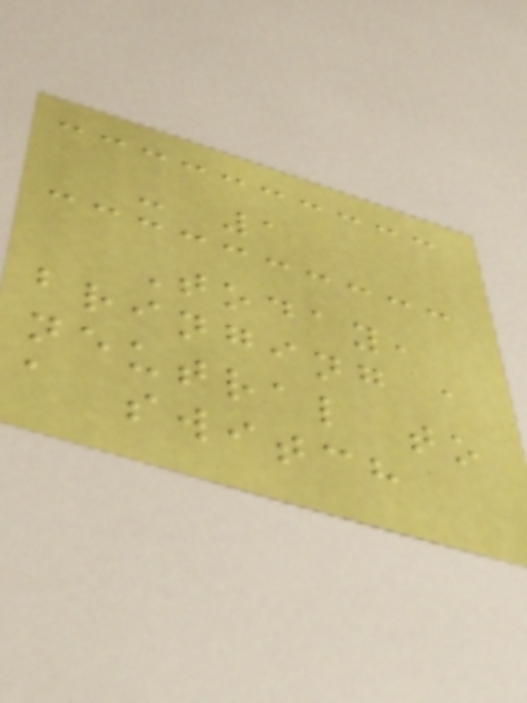- 1
Today,
bringing a
neutral to
a switch
